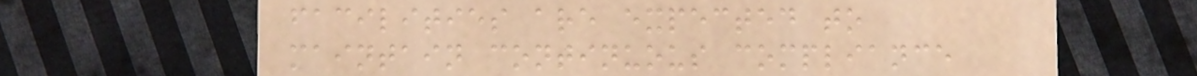facilities are expected to
maintain continuous compliance
